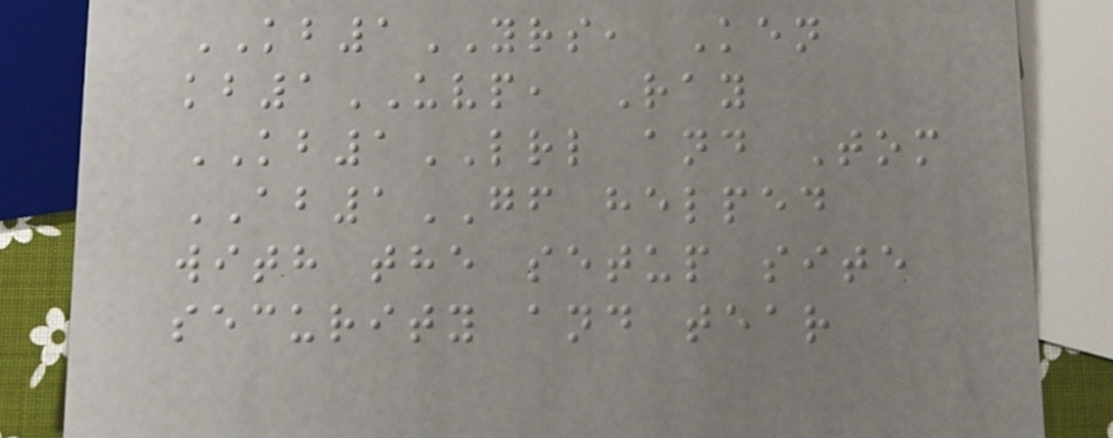KB1YRS, Ken
kb1UVP, Ray
KB1LRL and Tom
AB1GF helped
with the setup site
security and tear
